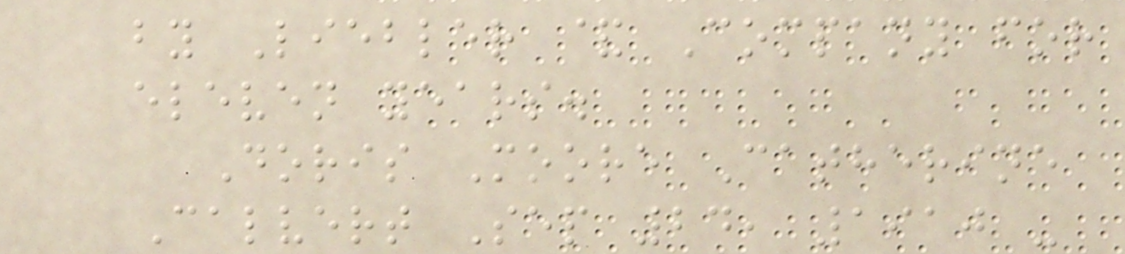by Liebler & Company for
eleven years.
Doris Moore Catherine
Calvert Sep 24, 1910 -
